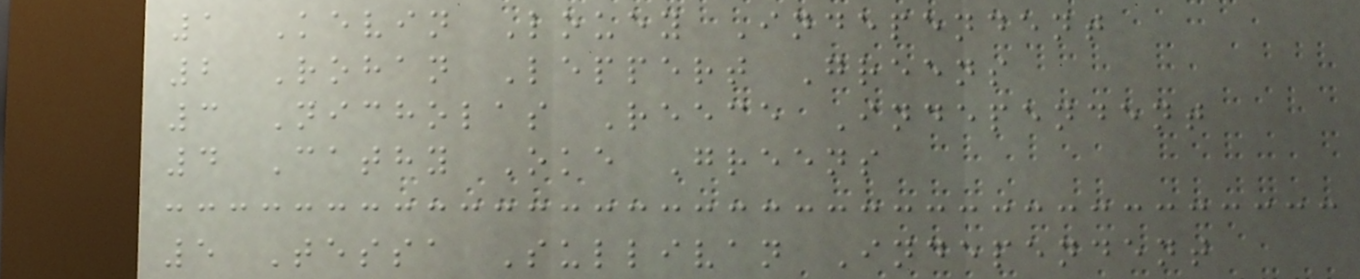1 Kevin Louey Independent
2 Rohan Leppert Greens
3 Nicholas Reece Independent
4 Cathy Oke Greens
5 Tessa Sullivan Independent
